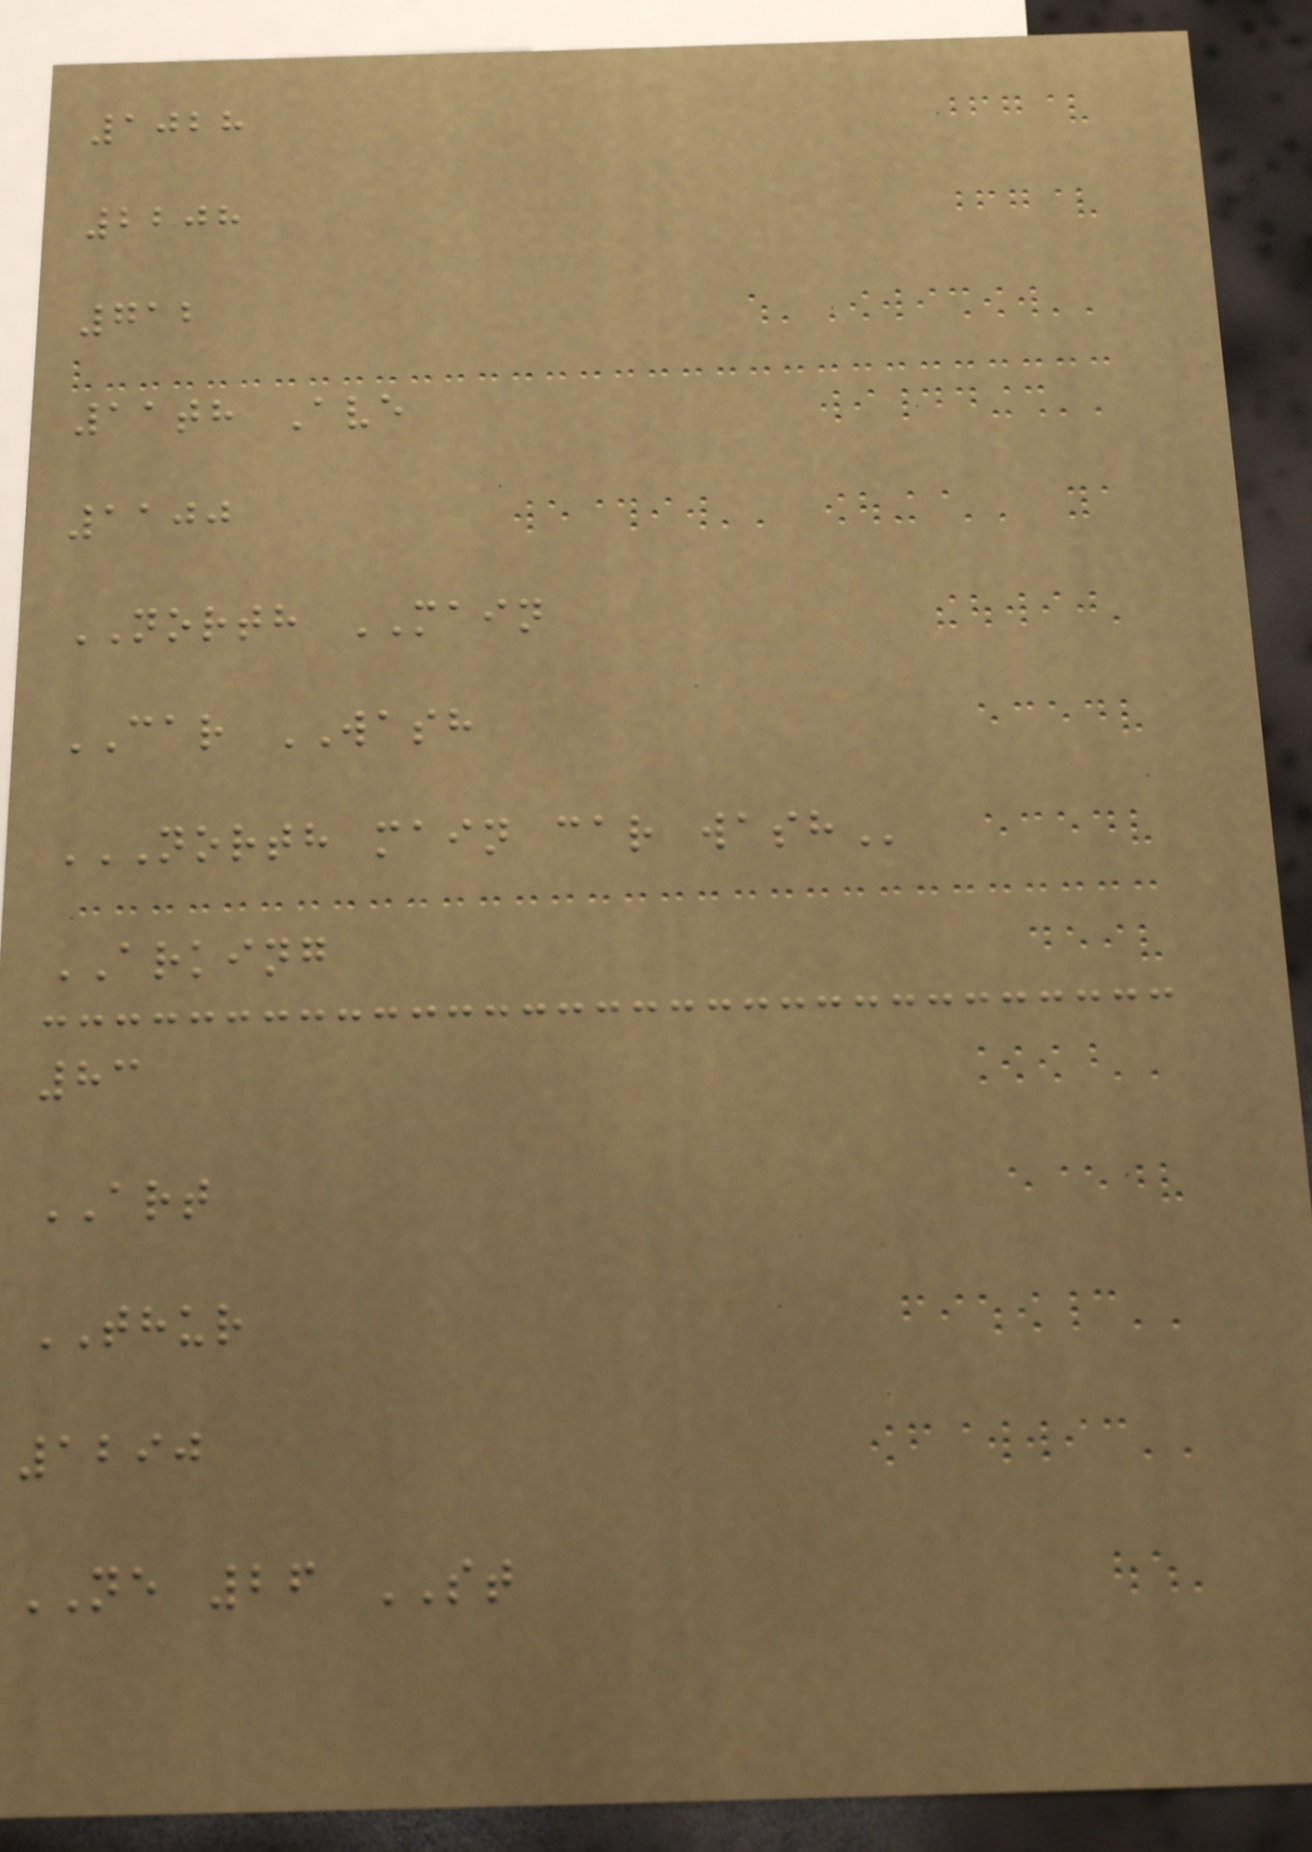1028
2208
712
11th Ave
1100
NORTH MAIN
CAR WASH
NORTH MAIN CAR WASH
ARKING
83
ART
THUR
1290
NE 26 ST
